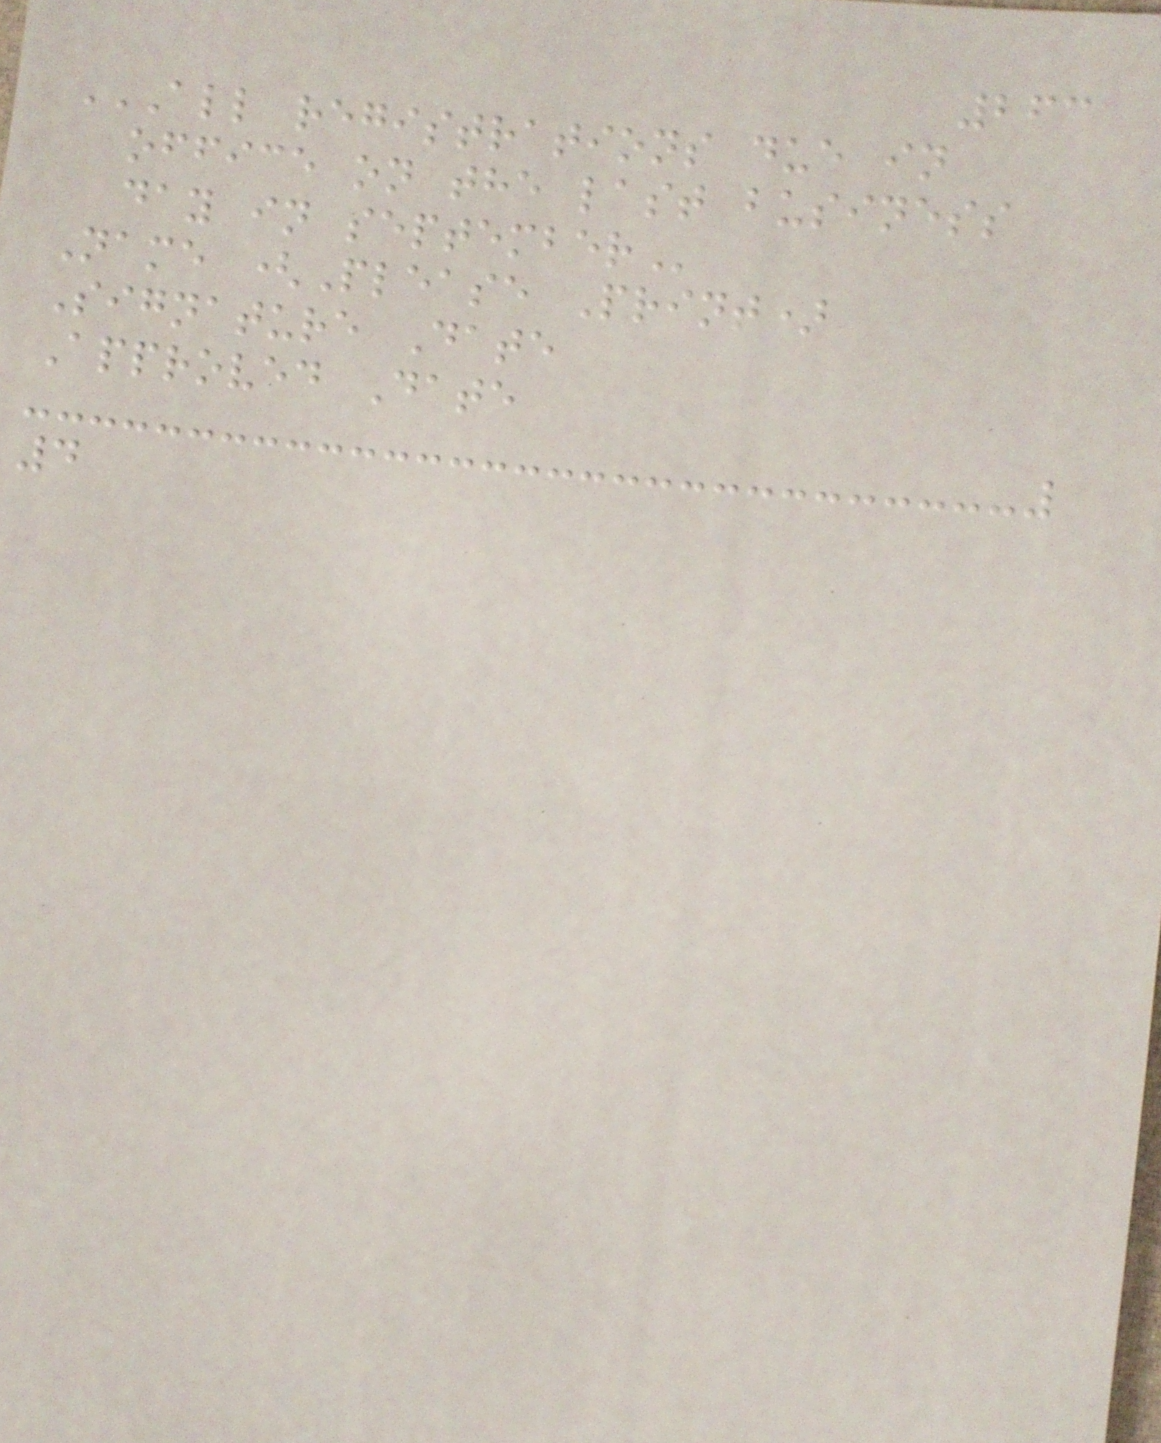263
ALL REGISTRATIONS DUE IN
OFFICE ON THE LAST BUSINESS
DAY IN SEPTEMBER
Name (Please Print)
Signature Date
Approved Date
4
